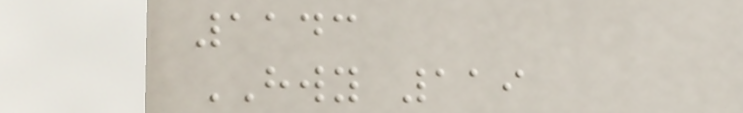1143
HWY 119
